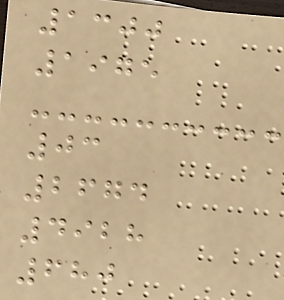1300
1975
03
2674
4928
680
